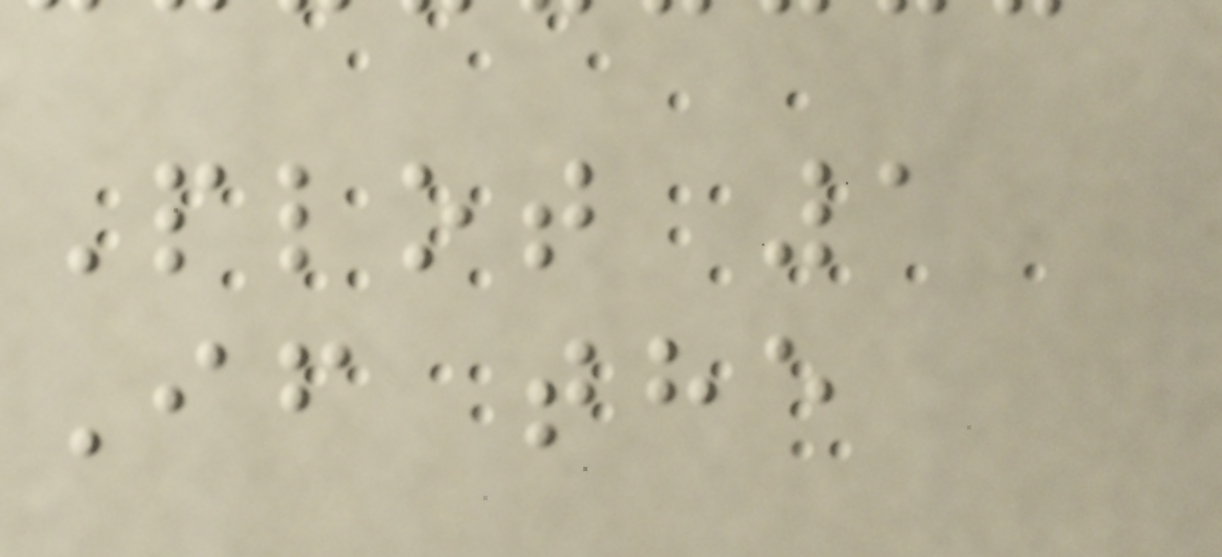Plot 1
If the
